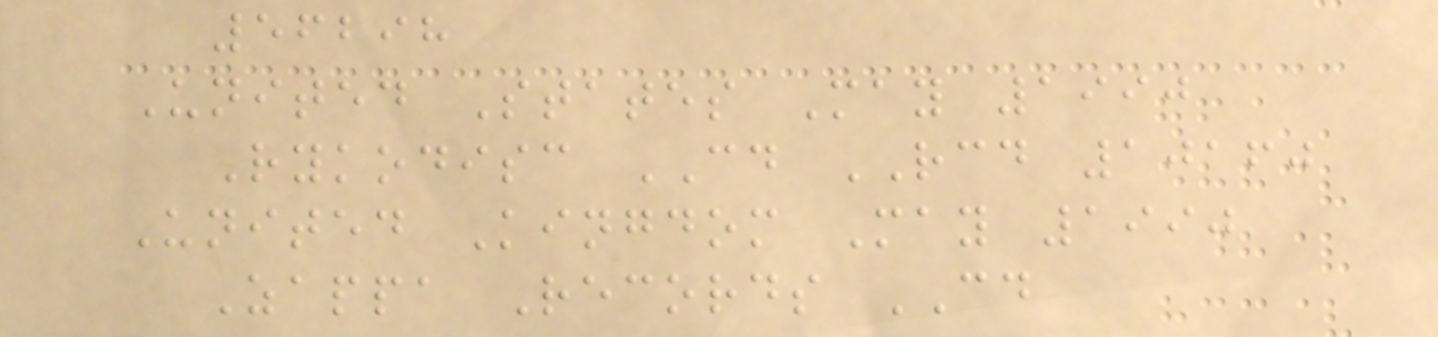56298
United States May 1990
Rykodisc CD RCD 10160
United Kingdom May 1990
Zappa Records CD
